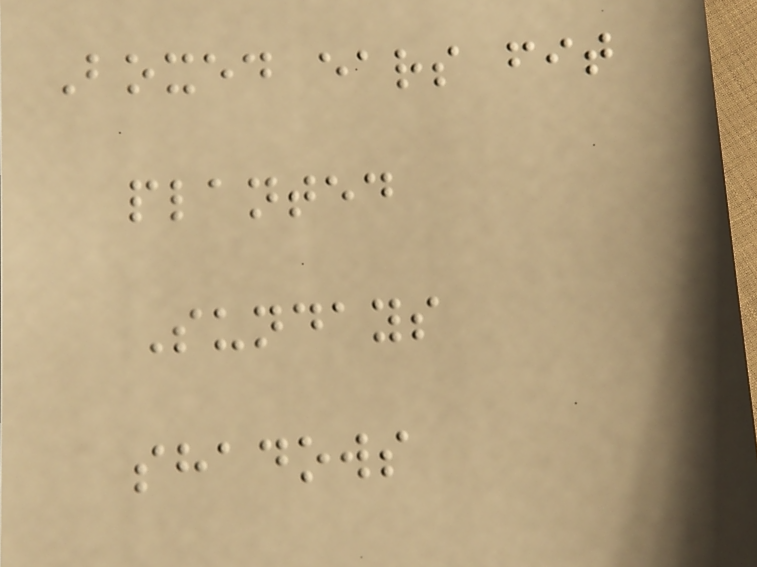Boxed ears fit
planted
Sundays
shadows
